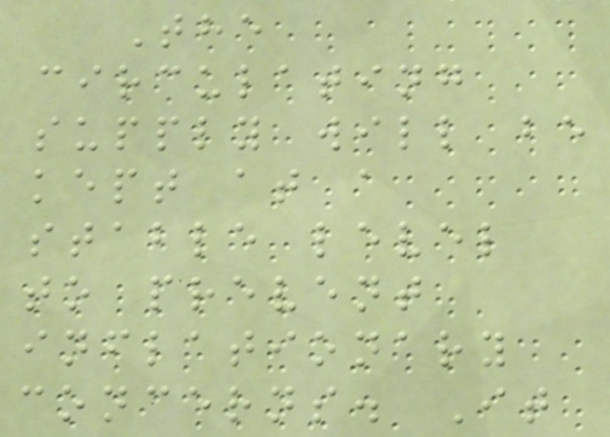The
circulating
supply will be
kept at a
stable level
to prevent
inflationary
concerns. It
